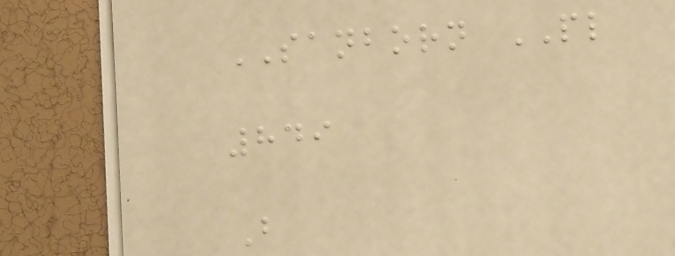SANBORN PL
849
B
